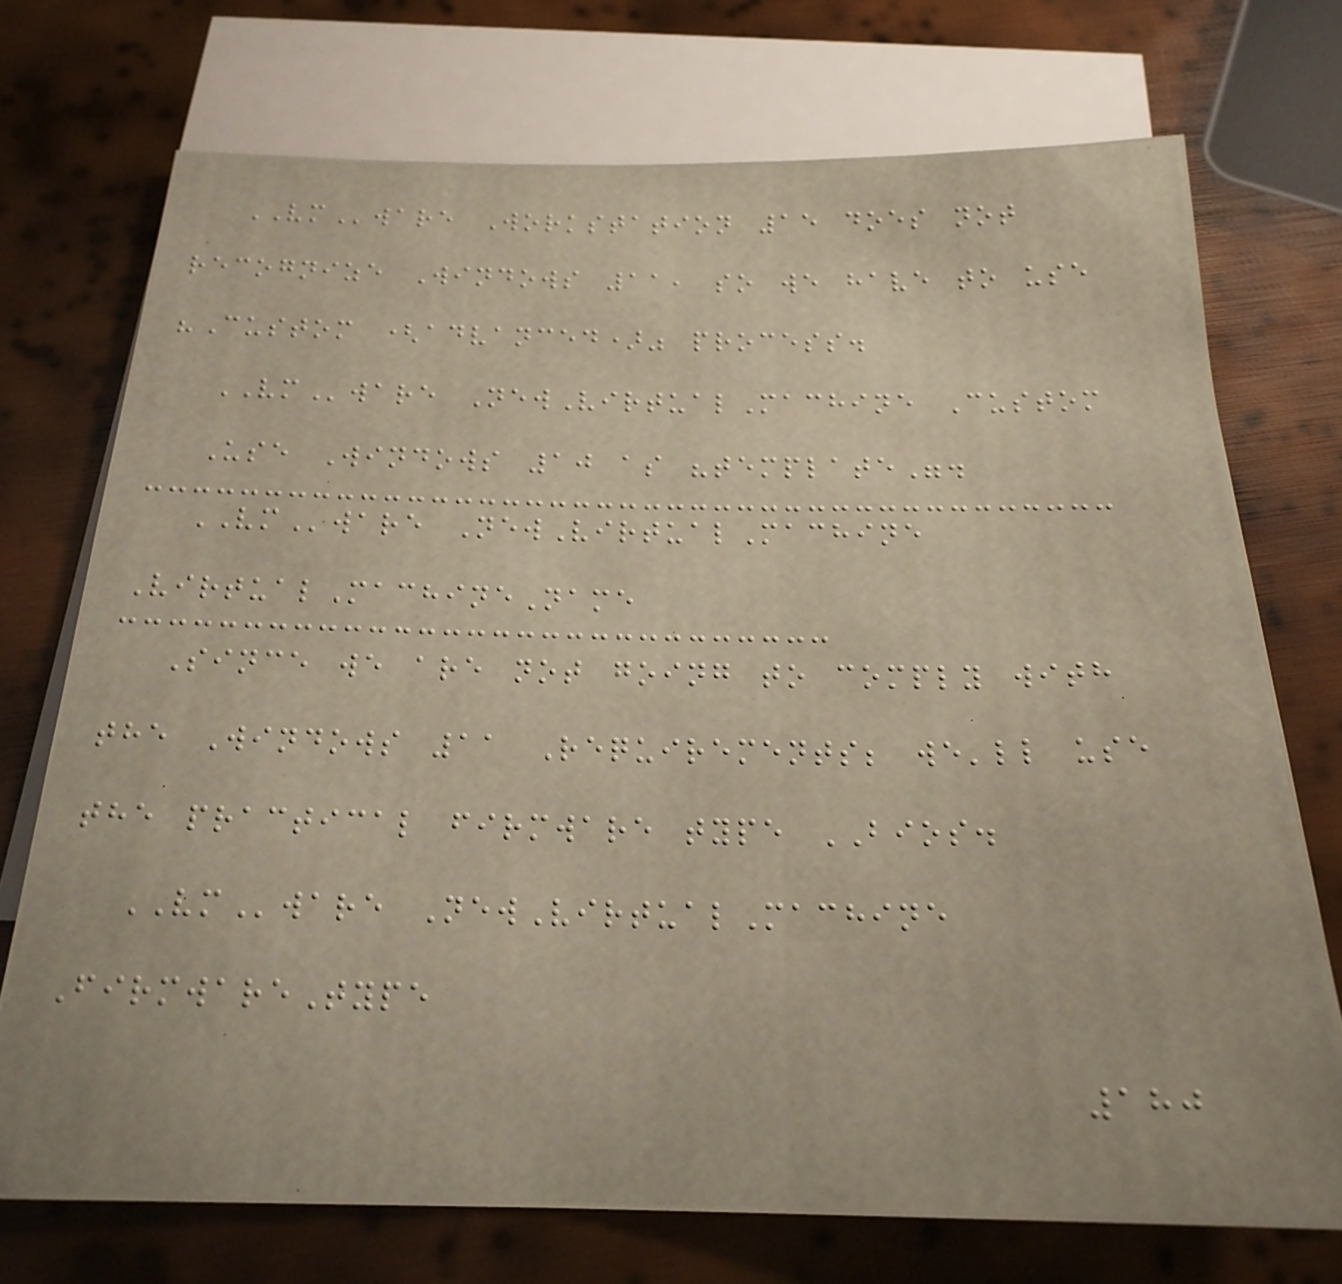VMware Workstation 15 does not
recognize Windows 11, so we have to use
"Custom (advanced)" process.
VMware NewVirtualMachine Custom
Use Windows 10 as "template".
VMware NewVirtualMachine
VirtualMachineName
Since we are not going to comply with
the Windows 11 Requirements; we'll use
the practical firmware type BIOS.
VMware NewVirtualMachine
FirmwareType
180
